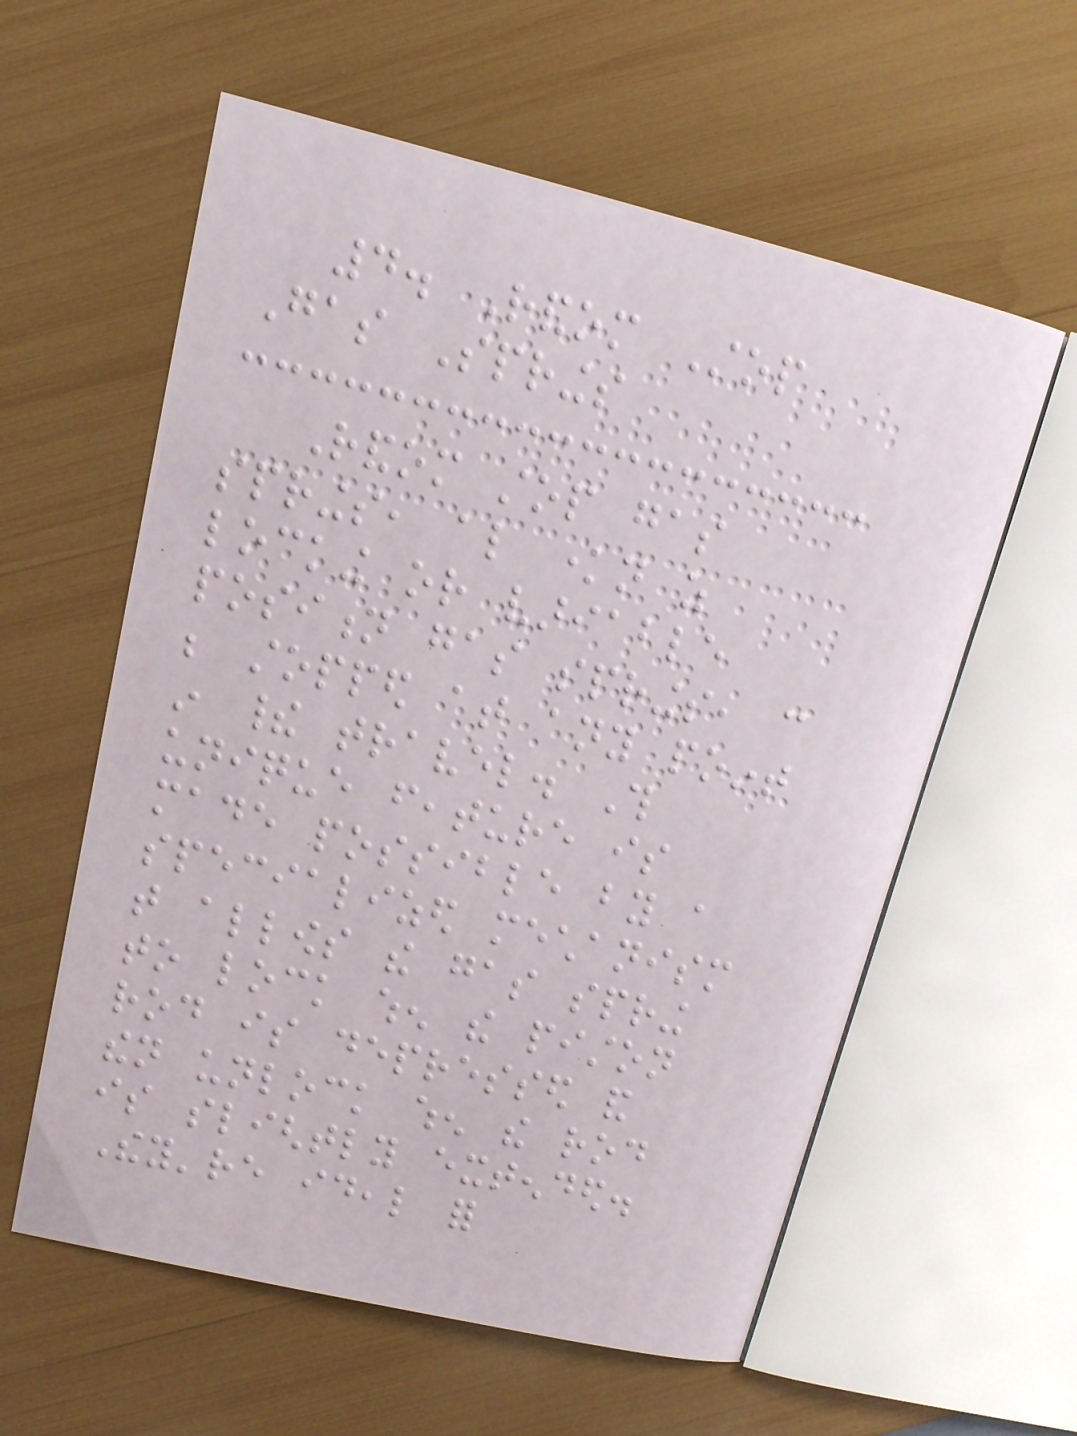4. Random Stop
Gas Springs
Random stop gas
springs, also known as
locking or variable
position gas springs, can
be stopped at any point
in their travel. This
unique feature is
made possible by a
specialized mechanism
that allows the gas spring
to lock when the piston
rod is depressed and
then unlock when the rod
is slightly extended.
They're ideal for
